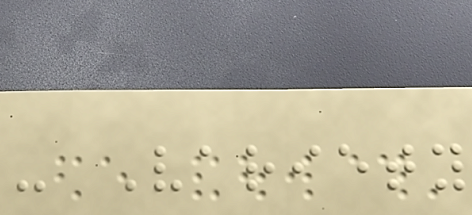- Variety
